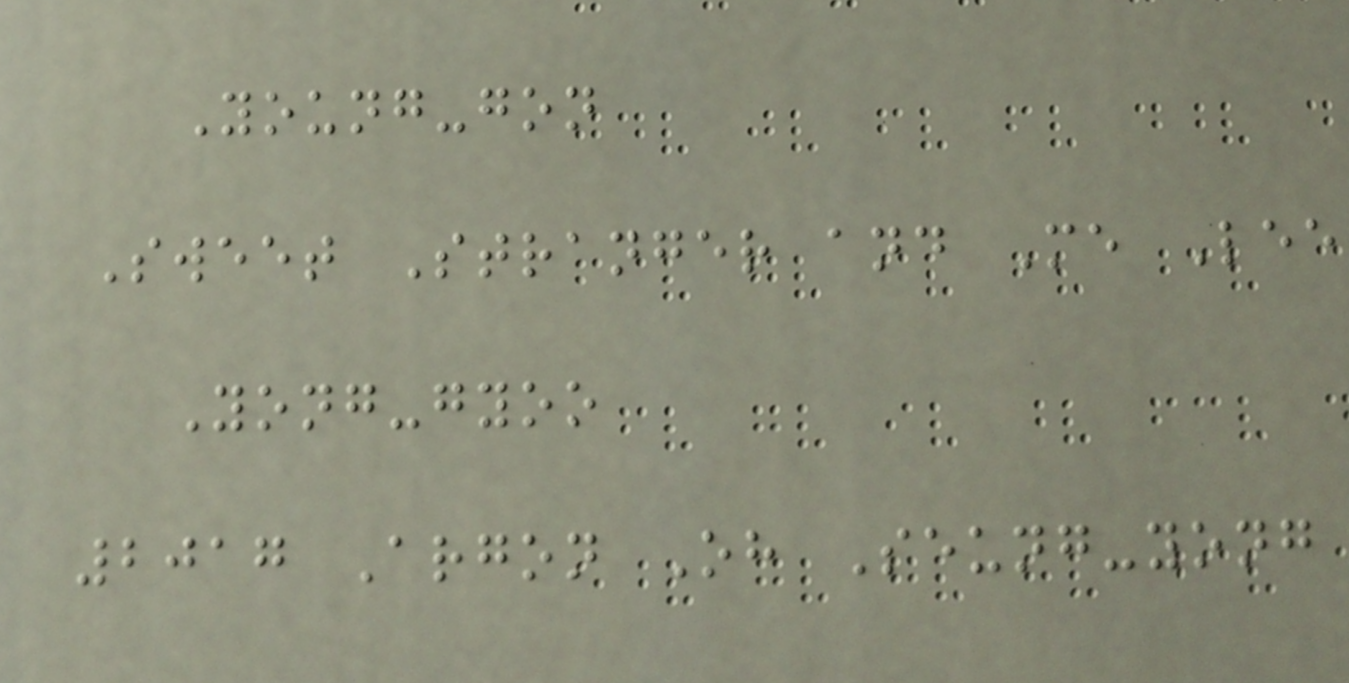Young-gon
Sweet Stranger and Me Lee
Yong-gyoo
2017 Argon Oh Seung-yong
